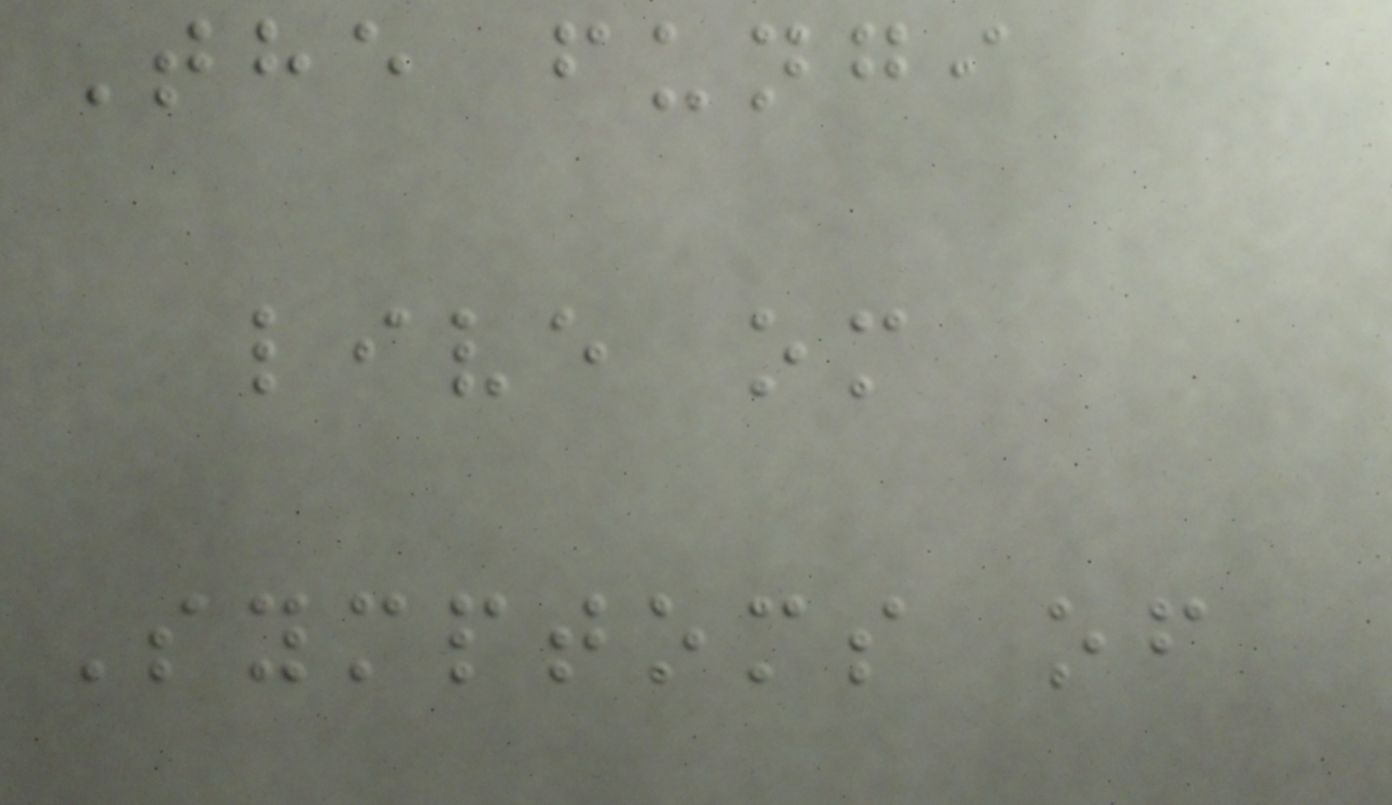The fungi
live om
Symptoms of
